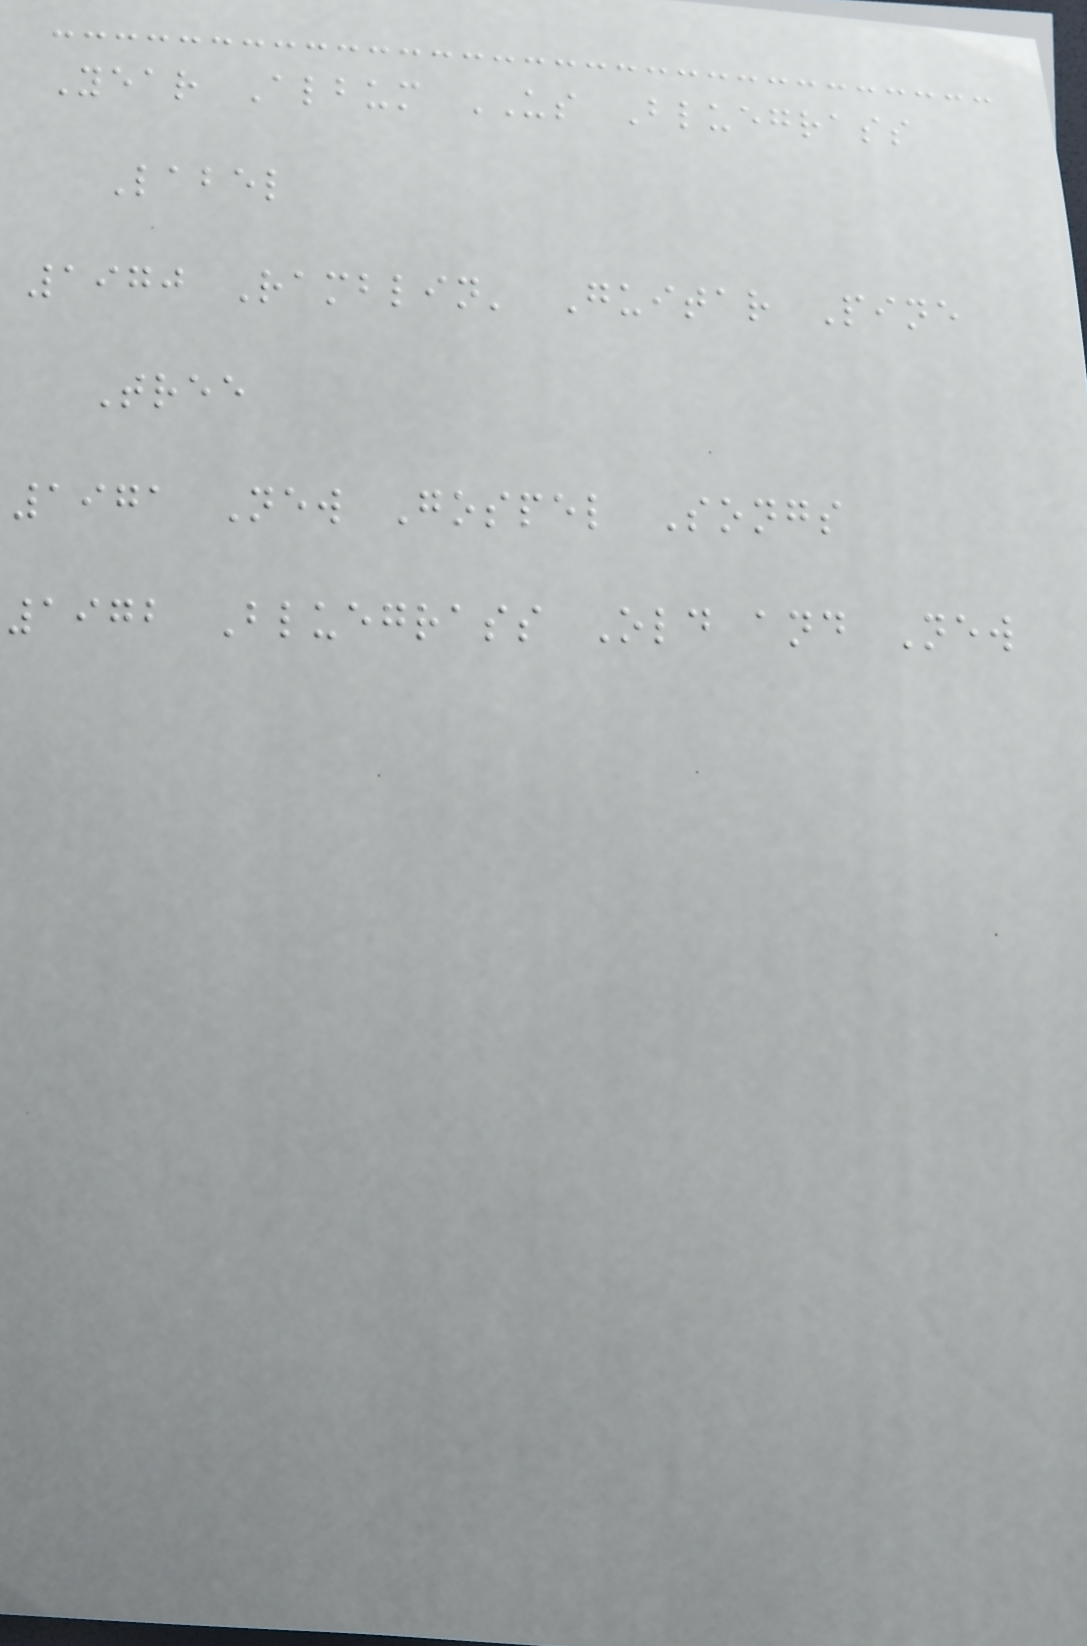Year Album US Bluegrass
Label
1970 Ramblin' Guitar Pine
Tree
1971 New Gospel Songs
1972 Bluegrass Old and New
